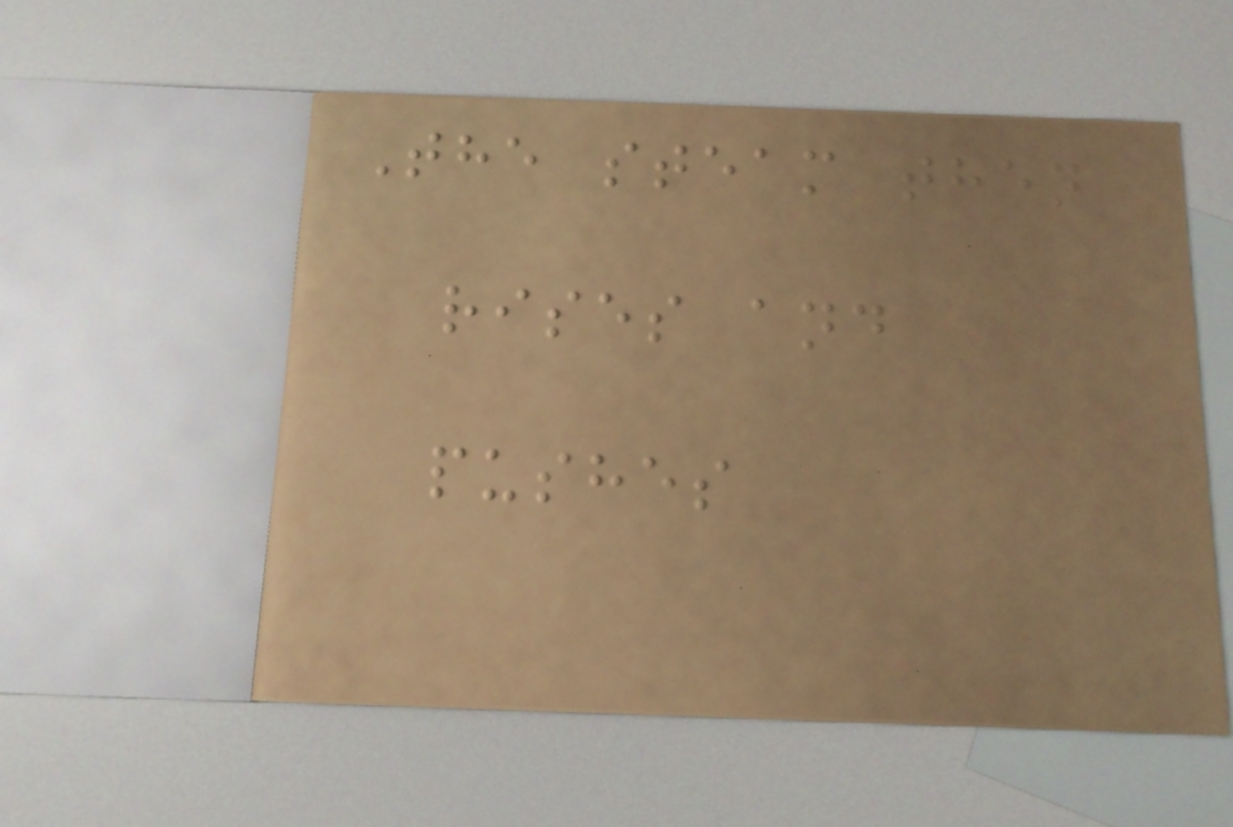The steam then
rises and
pushes
